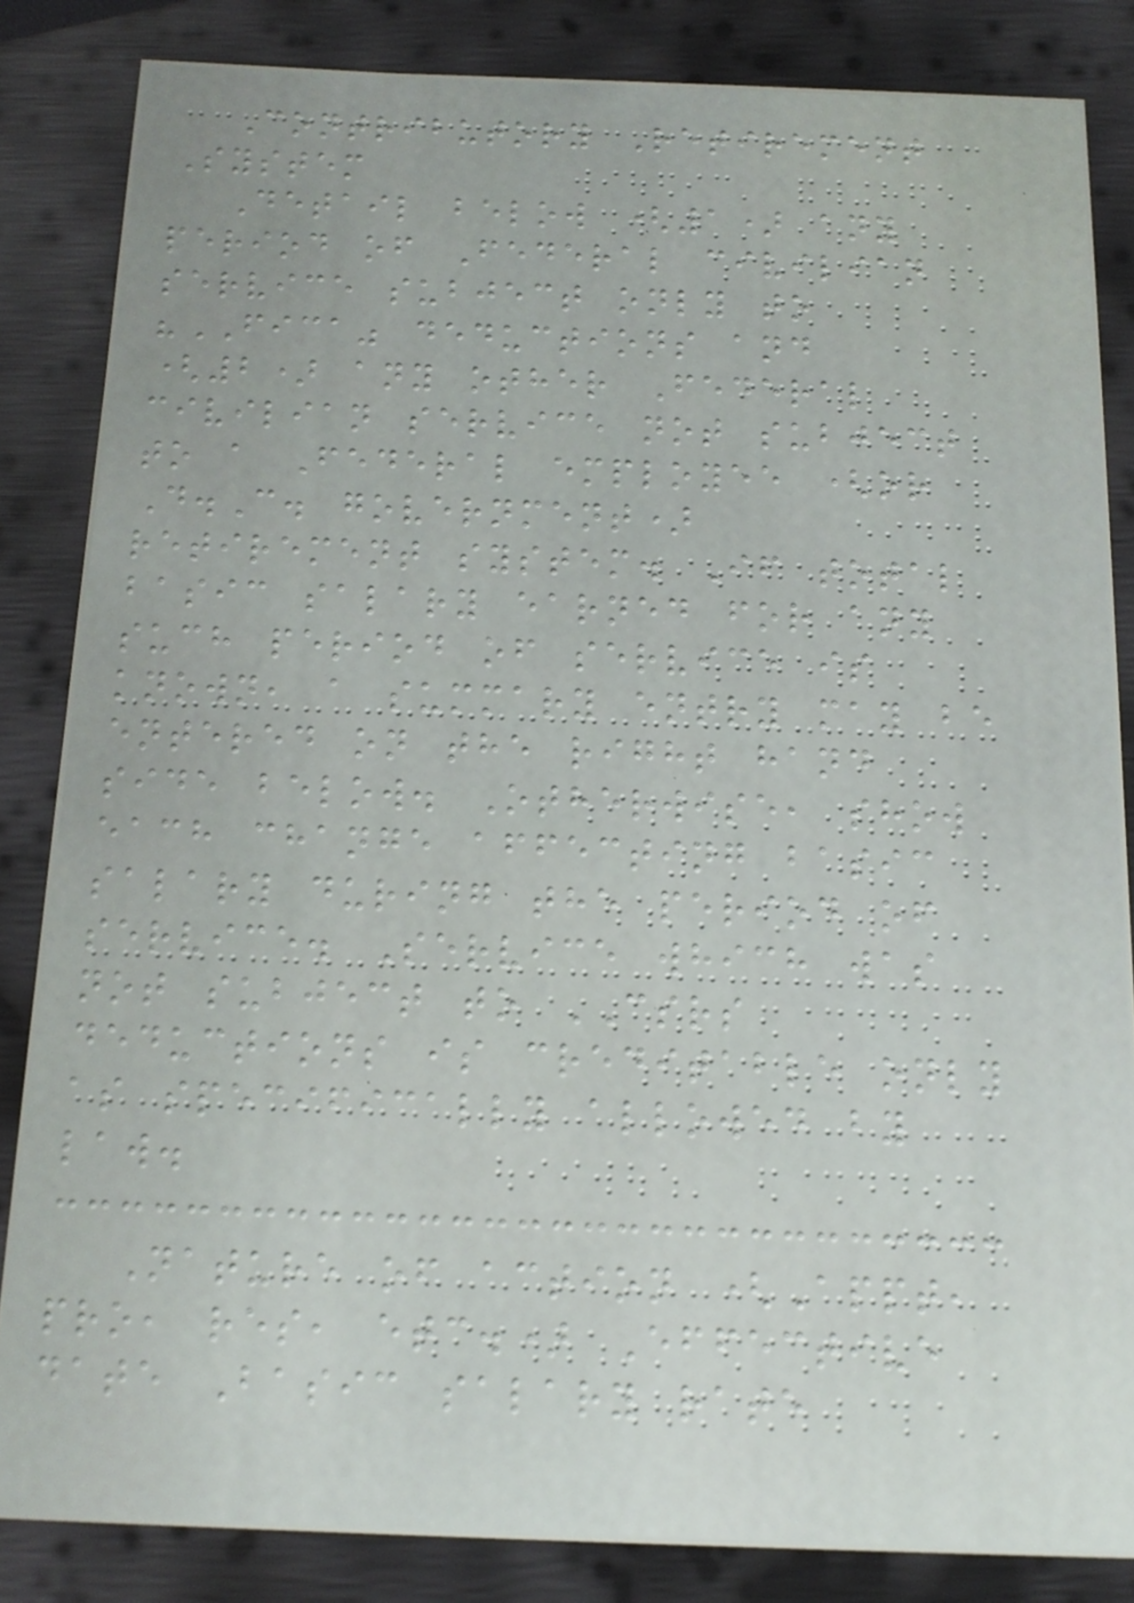Contributory Retirement
System
Detail below (1) any
period of Federal civilian
service subject only to
"FICA" deductions and
(2) any other Federal
civilian service not subject
to a Federal employee (or
D.C. government)
retirement system. If total
basic salary earned for any
such period of service is
known, a summary entry may be
entered on the right hand
side below. Otherwise, show
each change affecting basic
salary during the period of
service. Service which was
not subject to CSRS
deductions is creditable only
as specifically allowed by
law.
Nature of action (Appt,
pro, res, etc.) Effective
date Basic salary rate
